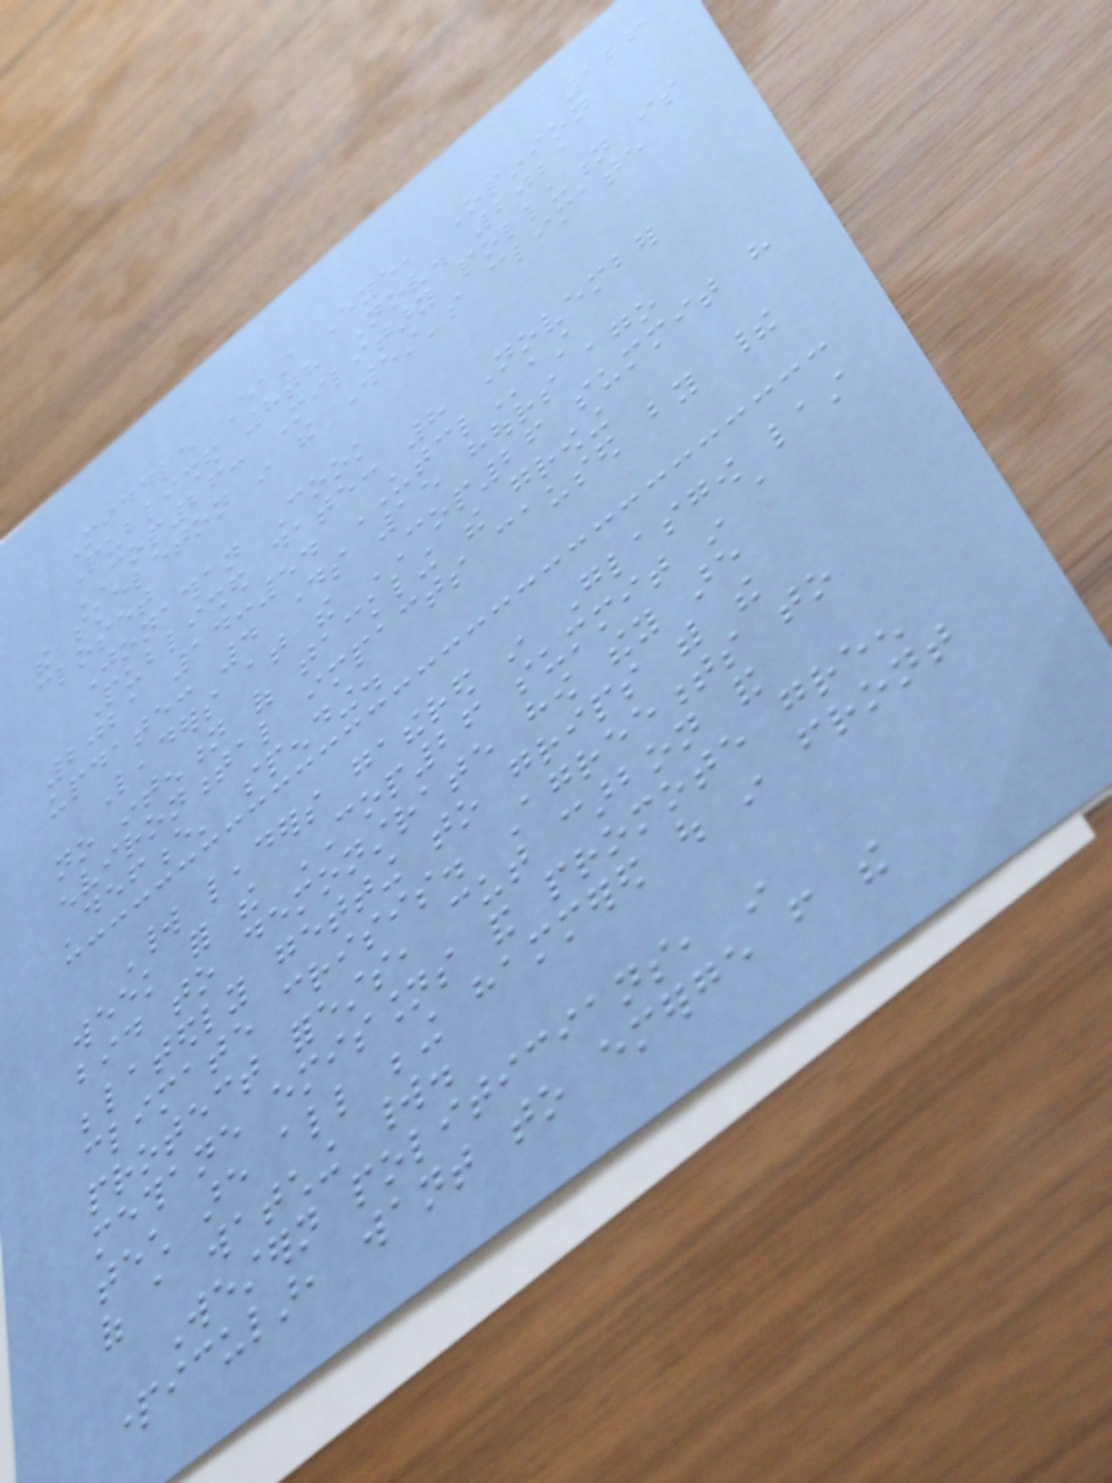126
Middle East Eye, Opinion
Published 8th Nov. 2021
COP26: Military pollution is
the skeleton in the West's climate
closet
Jonathan Cook
Published date: 8 November
2021 14:54 UTCLast
update: 4 days 15 hours ago
Leaders at the COP26 summit have
no intention of tackling the growing
environmental impacts caused by their
'defence' spending.
World leaders gathered in Glasgow last
week for the COP26 summit in a
bid to demonstrate how they are
belatedly getting to grips with the
climate crisis. Agreements to
protect forests, cut carbon and
methane emissions and promote green
tech are all being hammered out in front
of a watching world.
Western politicians, in
particular, want to emerge from the
